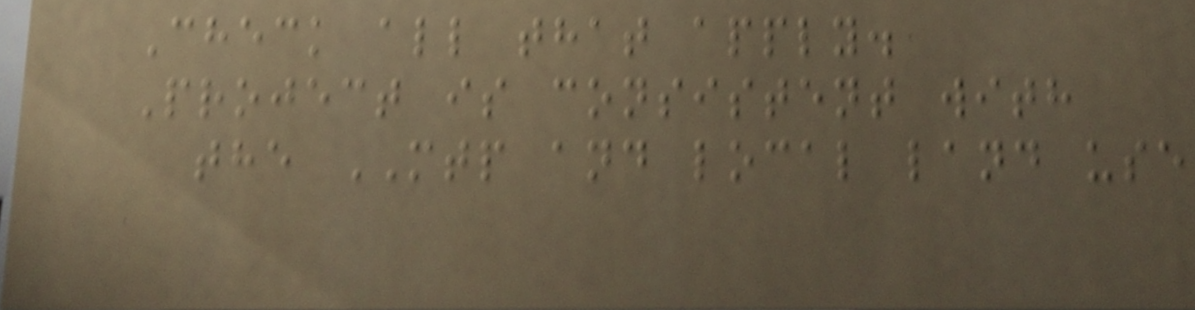Check all that apply.
Project is consistent with
the MTP and local land use
